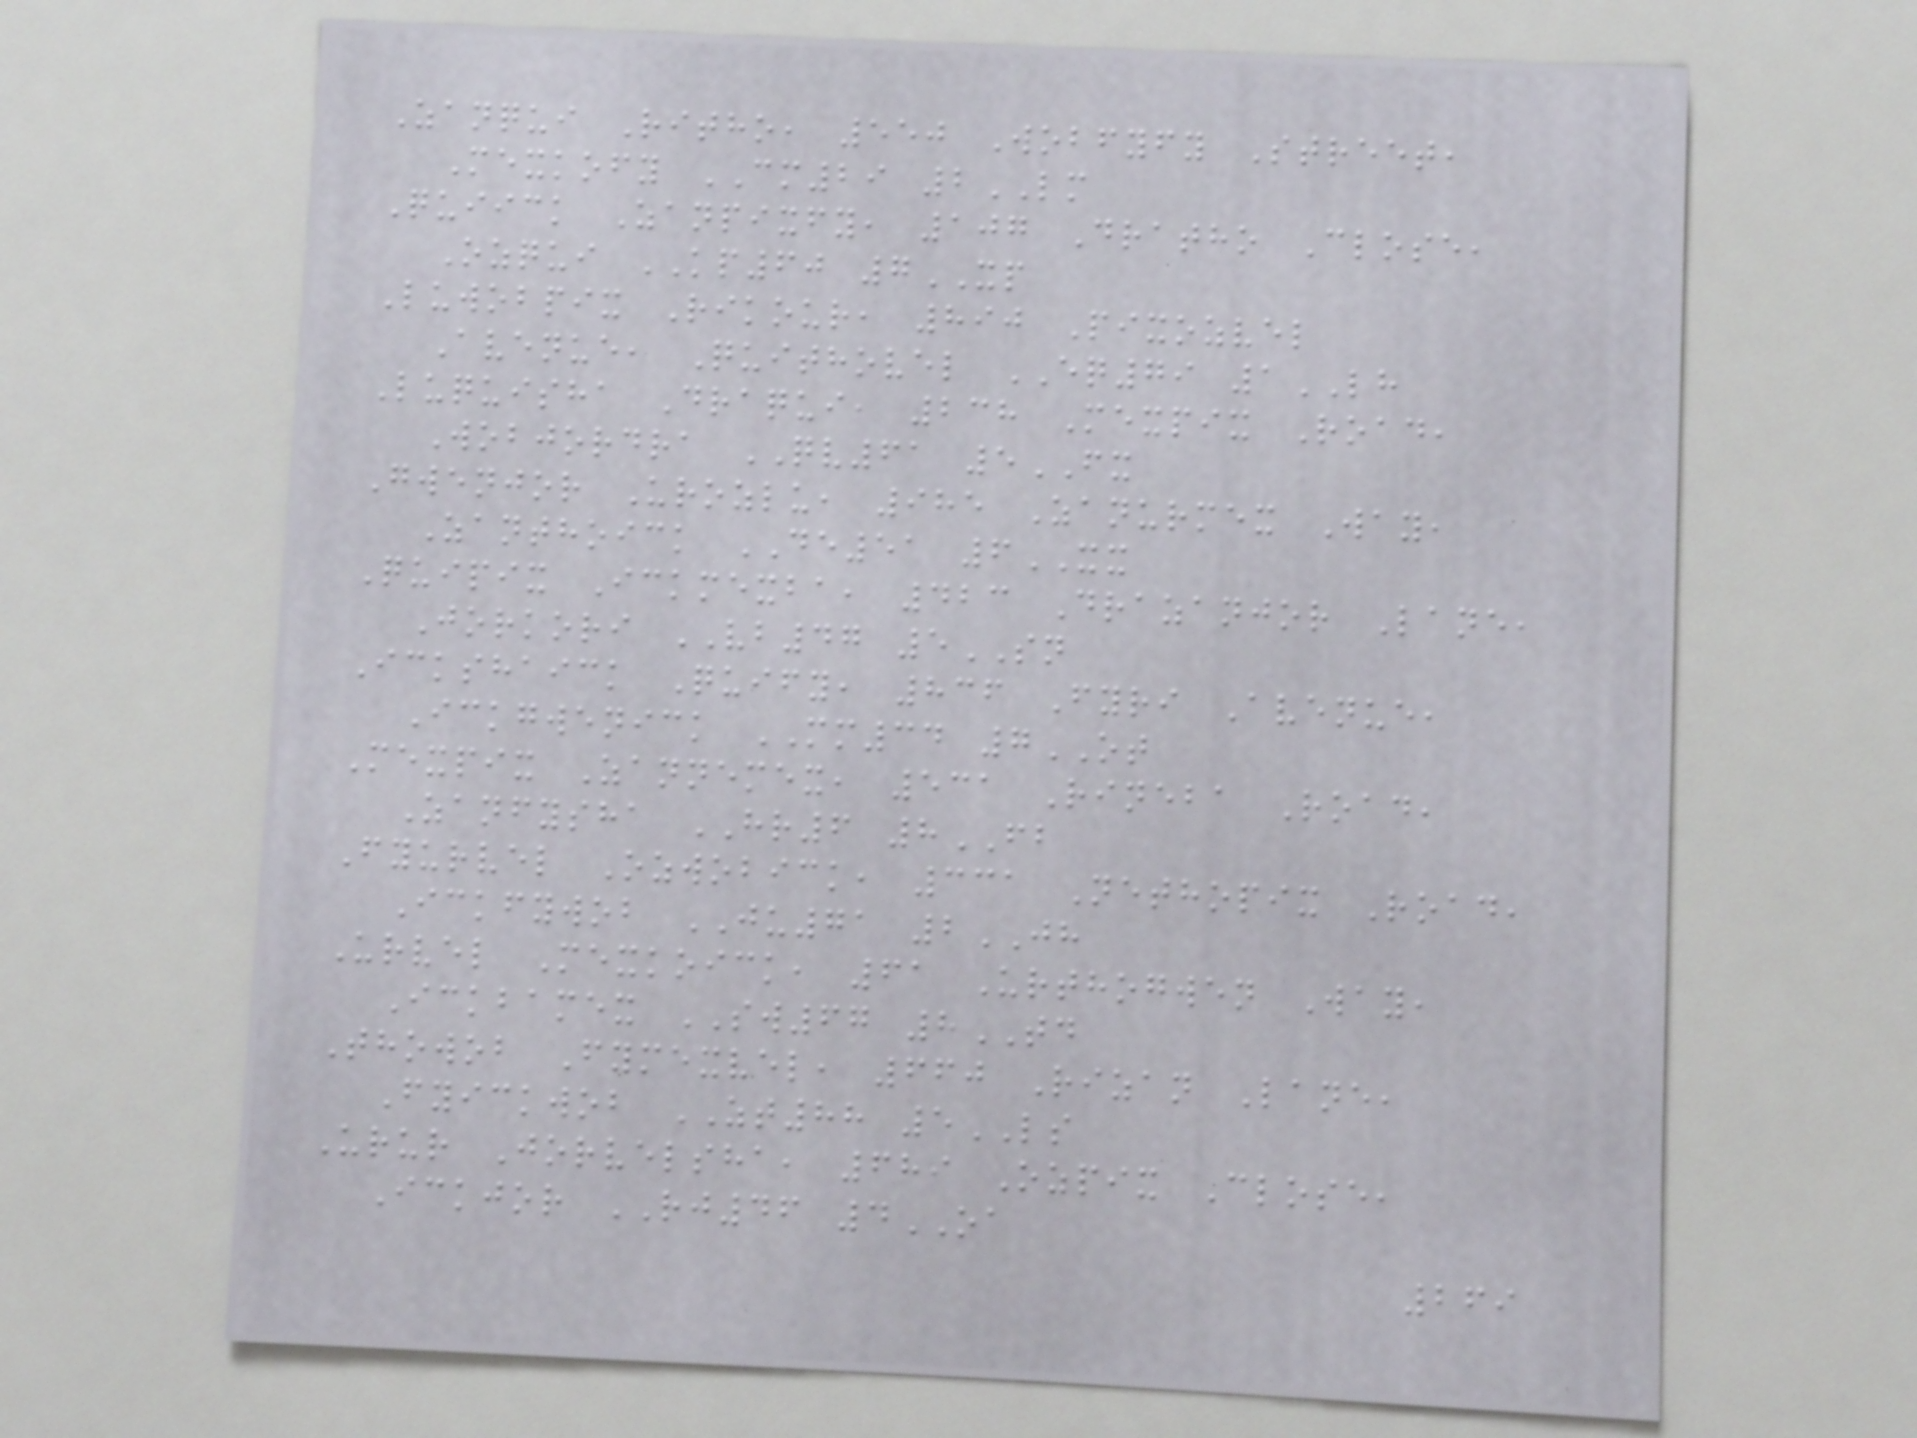Zanqui Ritho, 550 Wobfyfy Street,
Mexkofy CM29 2LM
Quiick Zanpixfy, 107 Dratho Close,
Ozqui KP60 7XP
Luwobpix Rikour, 890 Pixozvel
Avenue, Quithovel EQ79 1LH
Luquisha Draqui, 238 Mexpix Road,
Wobjordra QV61 5FX
Gwenjor Urozlu, 985 Zanurmex Way,
Zanthoick DE51 6XX
Quipix Ickmexba, 423 Drazanjor Lane,
Jorkori VB47 5SN
Ickshaick Quify, 836 Fyri Avenue,
Ickgwenick MM34 7OT
Mexpix Zannemex, 531 Rineba Road,
Zanfysha HR6 8FB
Fyurvel Ozwobick, 331 Nethopix Road,
Ickfywob JU71 2JH
Urvel Mexkoick, 61 Urthogwen Way,
Ickbamex SW67 8TD
Thowob Fymexvel, 660 Rizan Lane,
Fyickwob ZT88 5LS
Urur Jorvelsha, 689 Ozpix Close,
Ickjor RJ46 4OA
269
